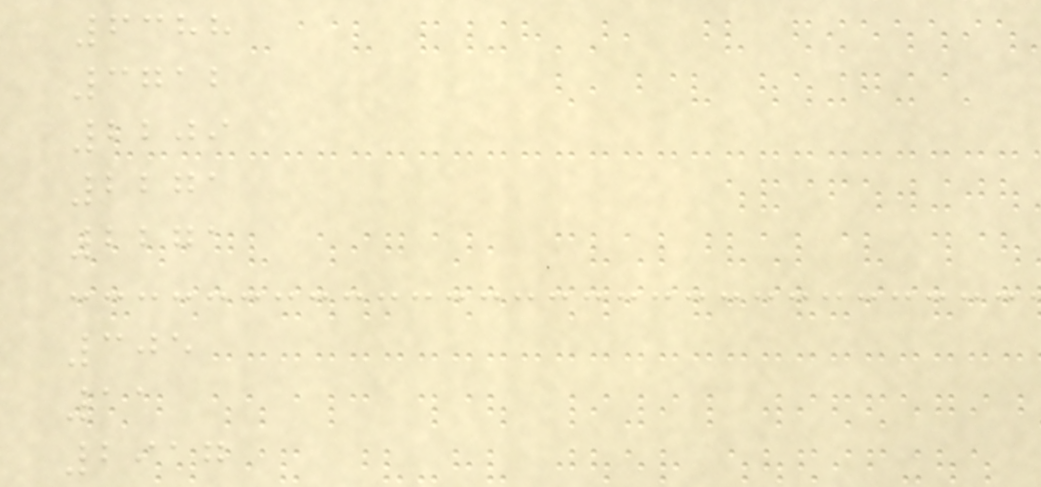6388
3712
2209
2271
2271
305
11
2917
